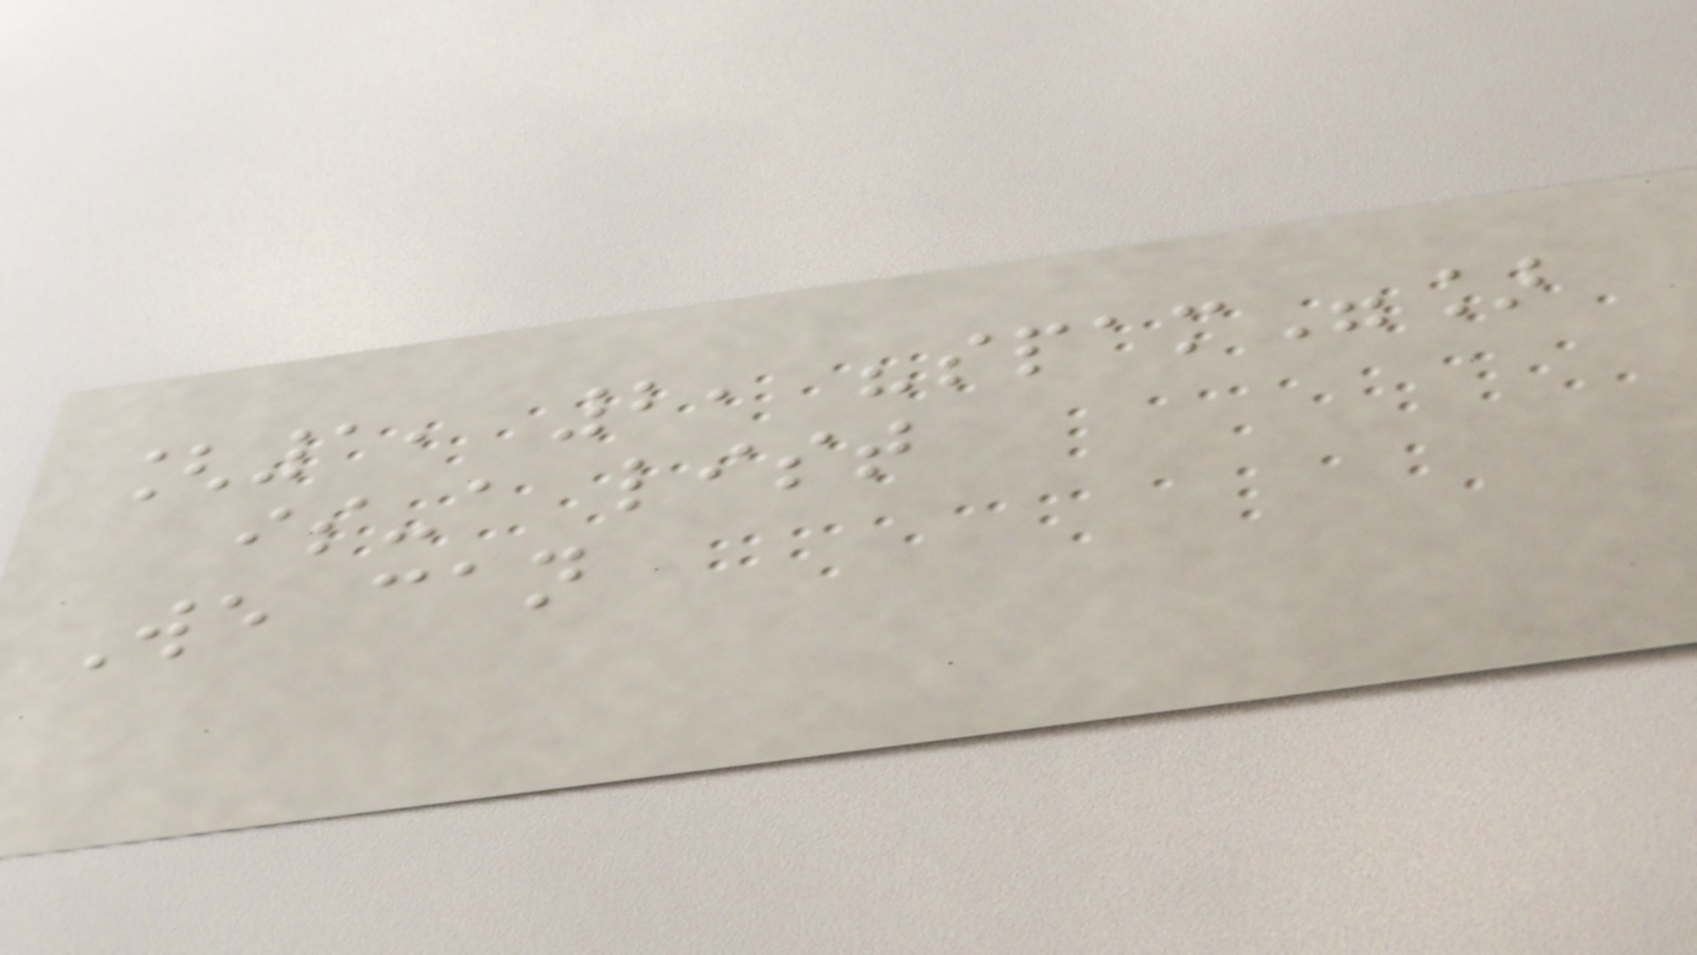[1, 2, "spam"]
is-a list
We can
